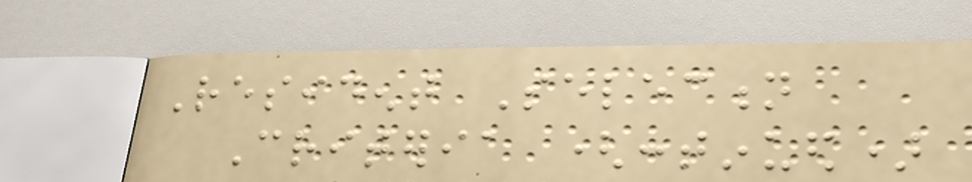Resident Selection
Criteria (continued)
